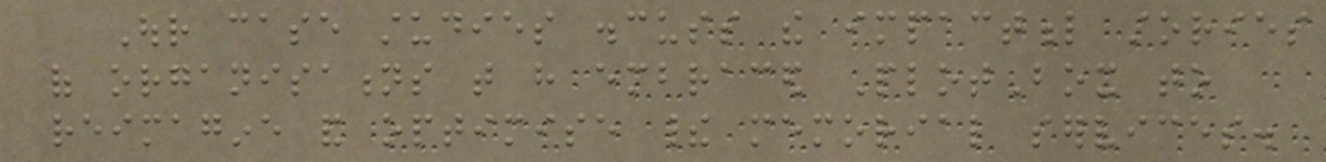Our case studies discuss the impactful stories
of organisations that have embraced PlotBox to
reimagine and optimise their memorial services.
